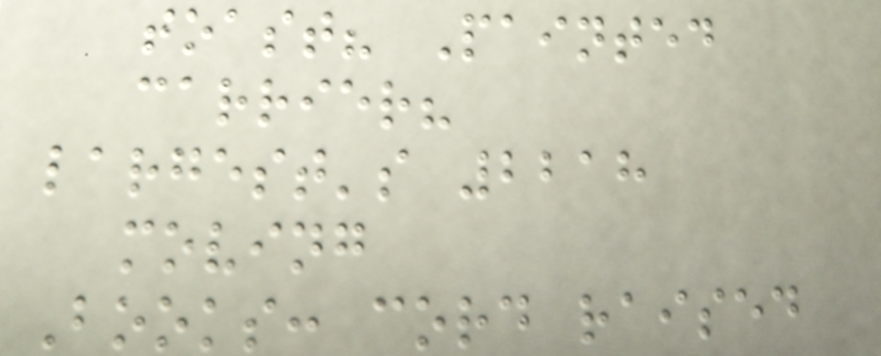toast? Painted
carrier?
largest's 2218
moving
Books: cord raised
